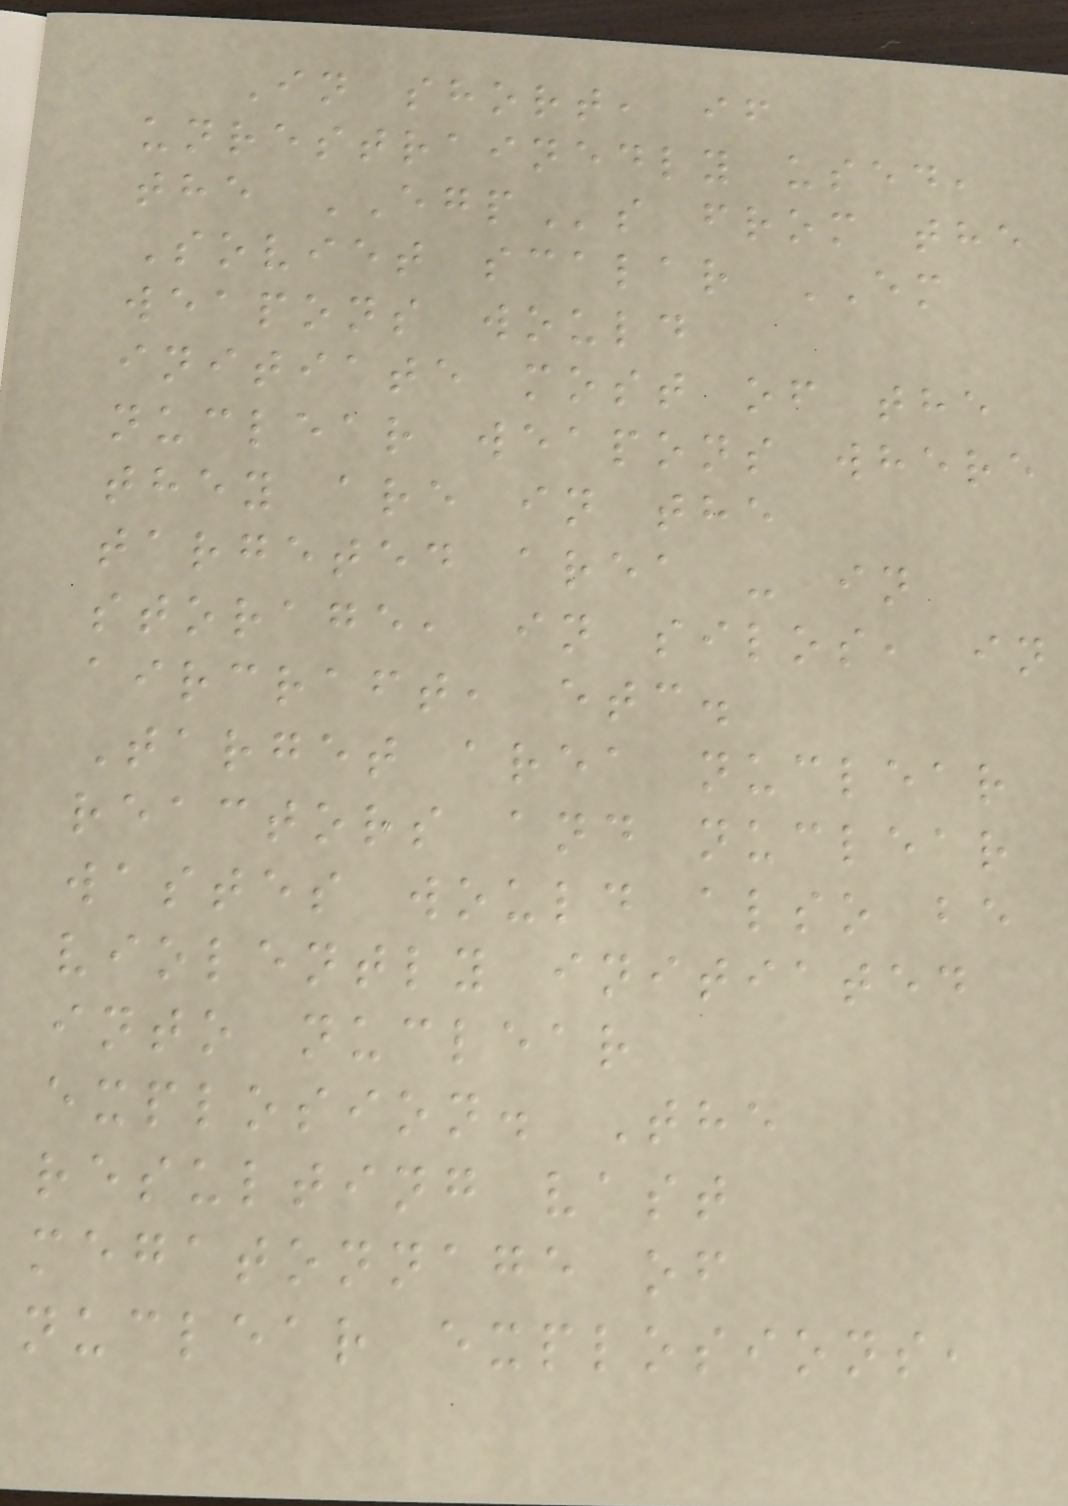In short, if
unrestrainedly used,
the EGPs from the
Soviet scalar EM
weapons would
initiate most of the
nuclear weapons where
they are in the
targeted area - in
storage, in silos, in
aircraft, etc.
Target area nuclear
reactors and nuclear
wastes would also be
violently initiated
into nuclear
explosion. The
resulting vast
megatonnage of
nuclear explosions,
